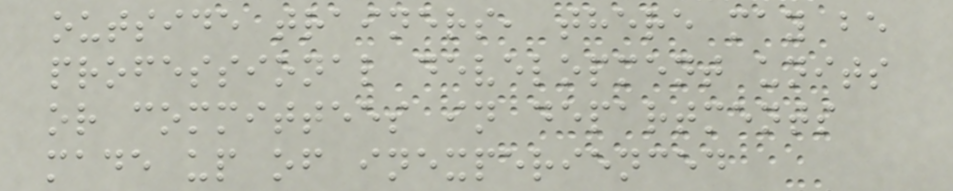outside trainers, there may be
professional development units
or committees in departments
made up of inexperienced
